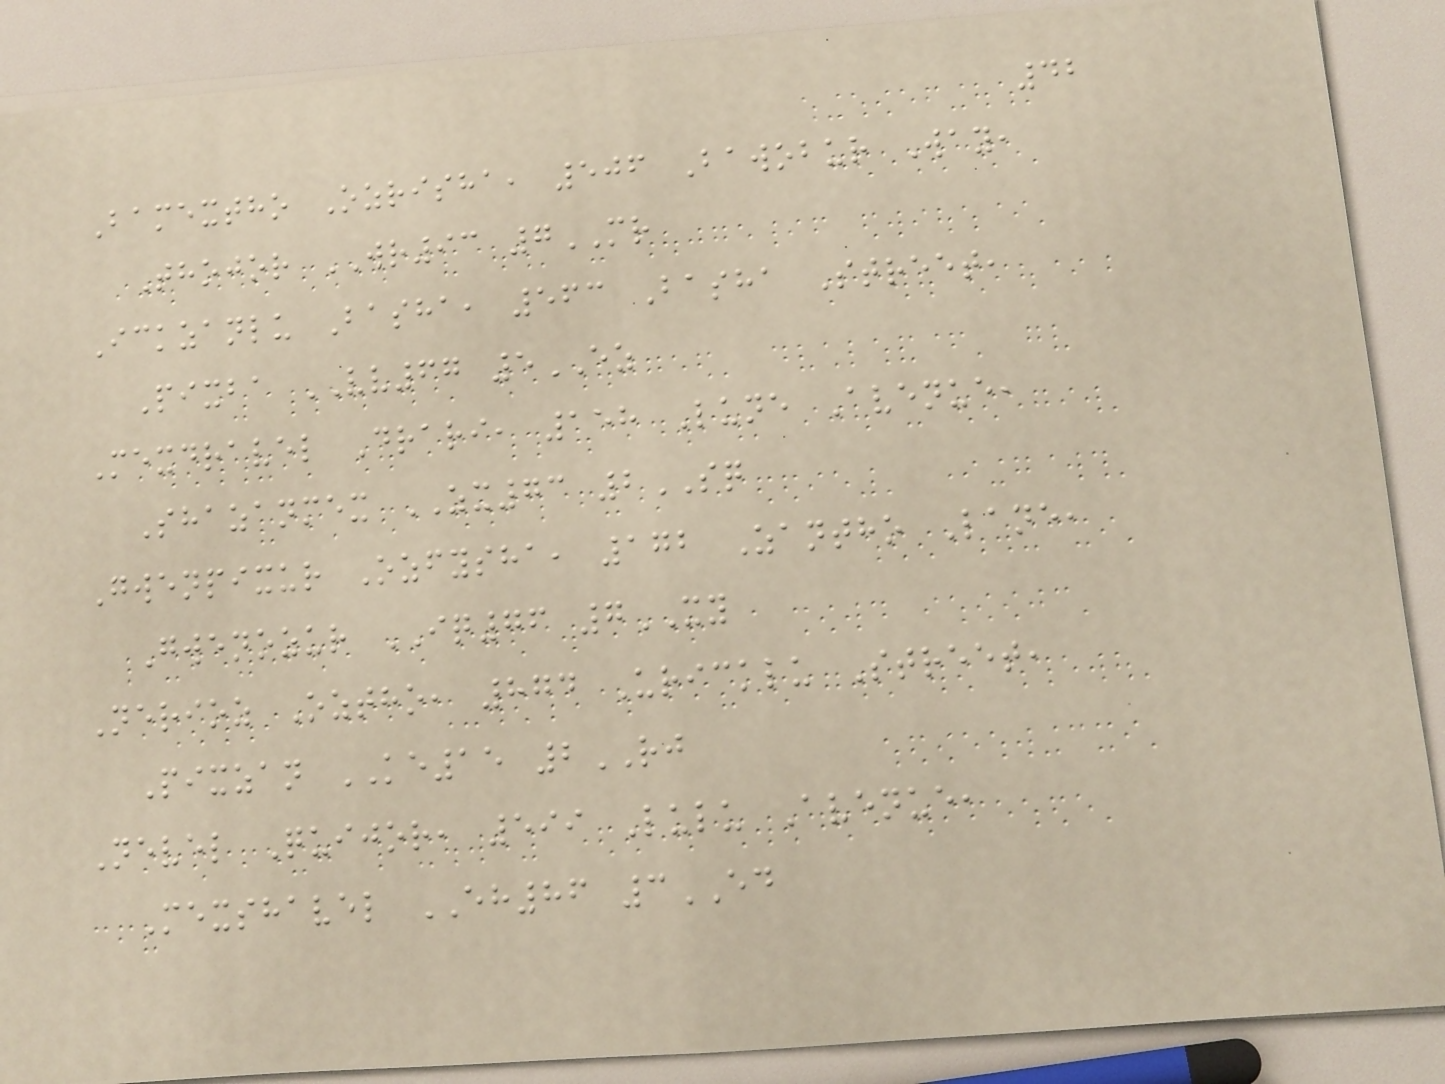42
Bamextho Ozrisha, 506 Bawobur Way,
Thojor WR93 7MR
Ickzanlu Basha, 563 Basha Street,
Pixba VV67 5EZ
Mexdravel Drari, 158 Lune Avenue,
Shazanmex ZX73 2SQ
Gwenpixur Ozfysha, 172 Zantho Lane,
Gwenozur IQ76 7XY
Nerioz Oztho, 874 Uricklu Street,
Pixzan KE15 2RJ
Nevel Quijor, 599 Lulu Avenue,
Mexshavel EH86 3ED
